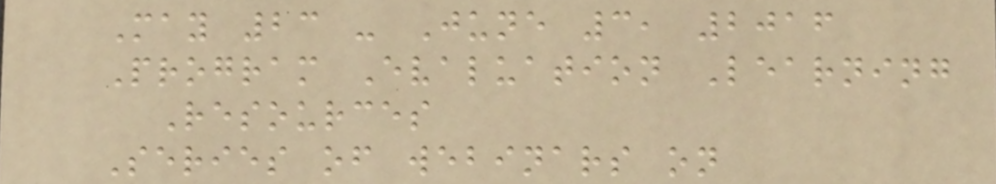May 23 - June 3, 2016
Program Evaluation Learning
Resources
Series of webinars on
